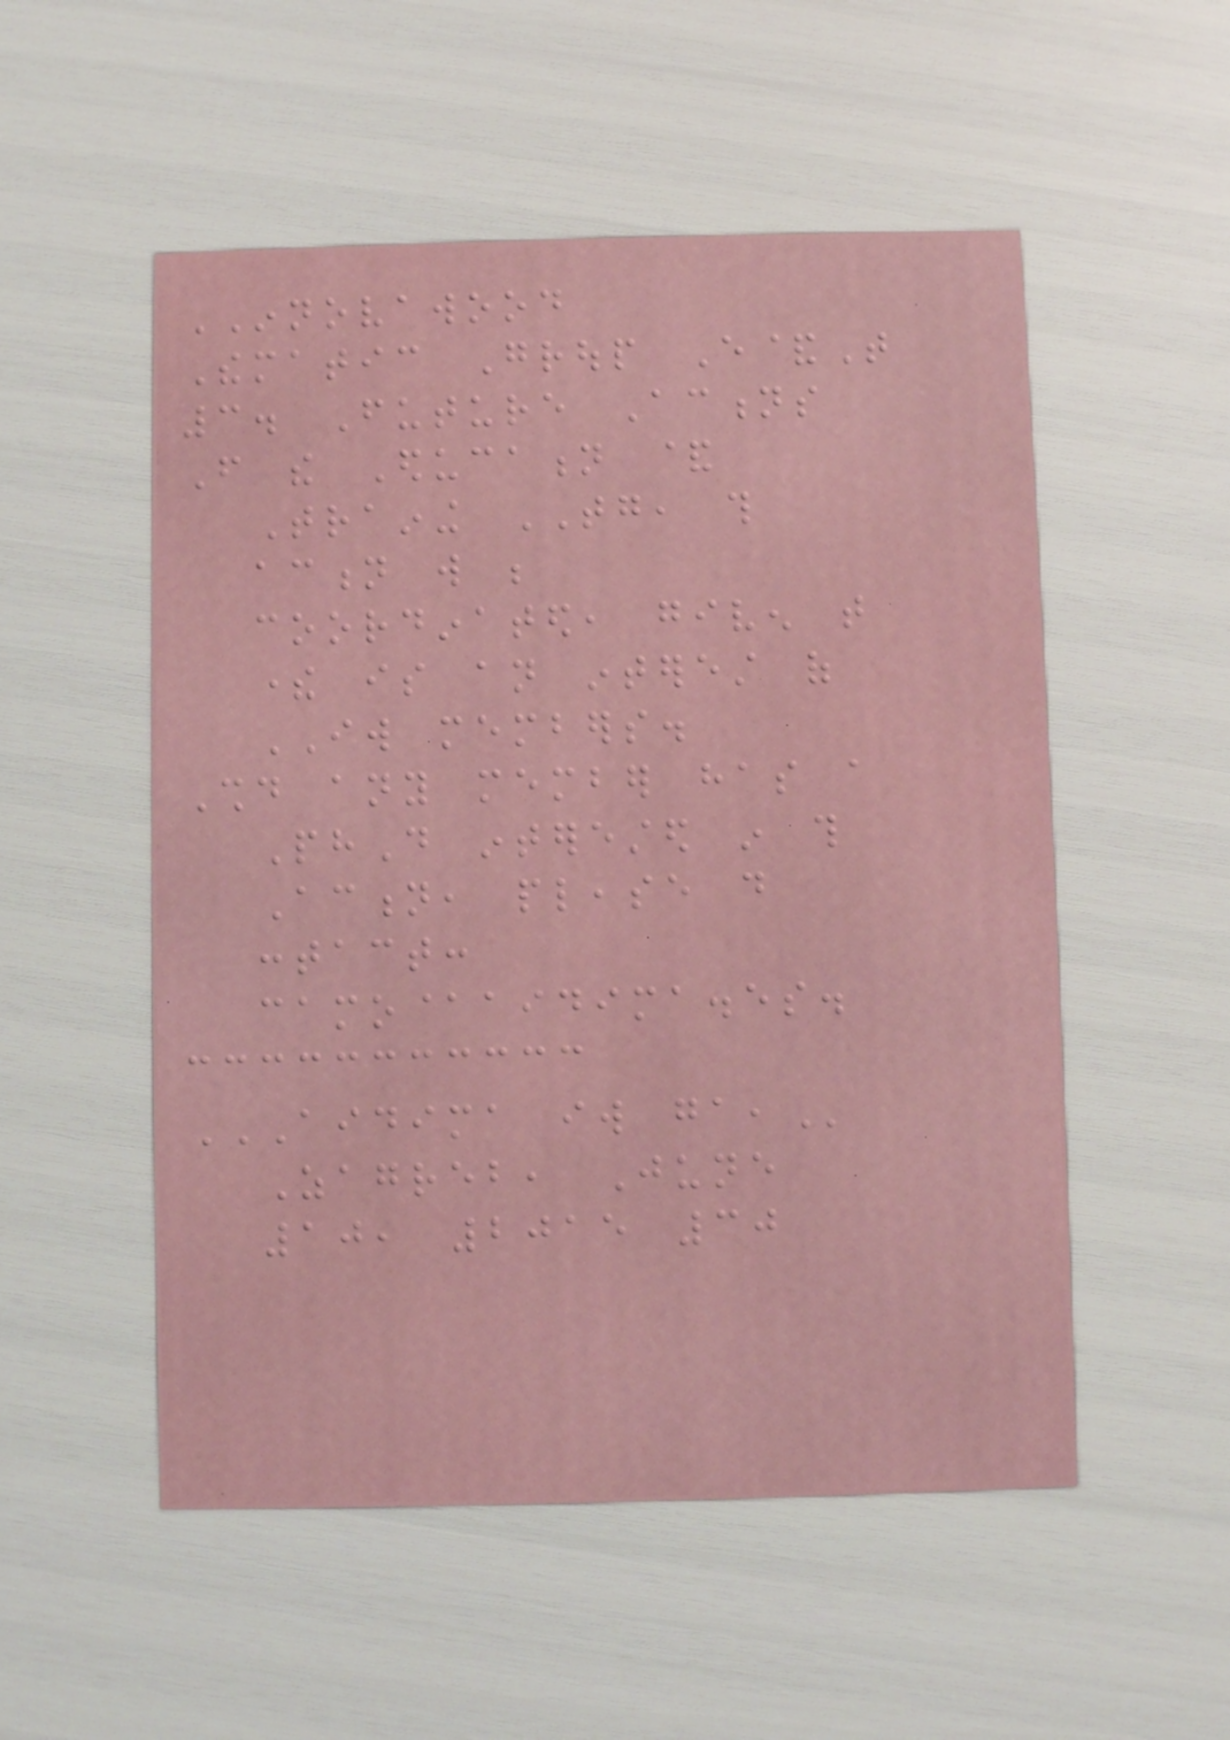INNOVAWOOD
Thematic Group E&T
3. Future Actions
From the Education &
Training TG, this
action will be
coordinated, given that
there is an interest of
IW members.
Should any member has a
PhD interested in this
Action, please do
contact:
camo@aidima.es.
AIDIMA IW GA,
Zagreb, June
10, 2015 30
